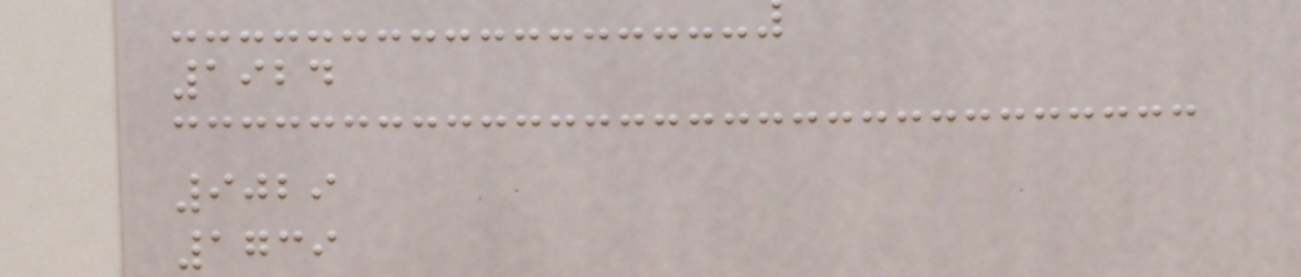1924
9029
1739
